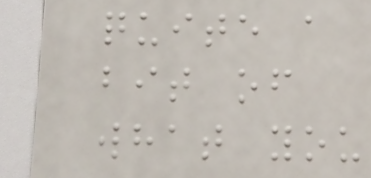quite a
bit of
what you
